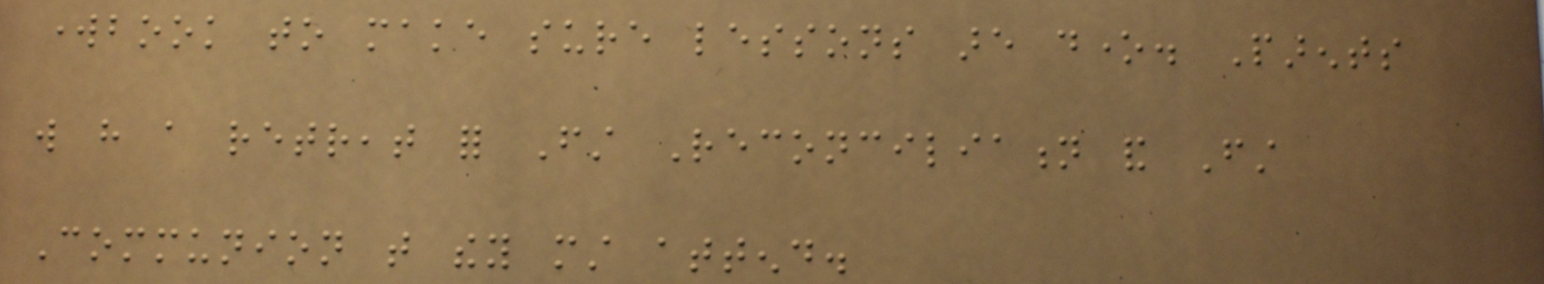workbook to make sure lessons are done. Parents
will have a retreat for First Reconciliation and First
Communion that they must attend.
